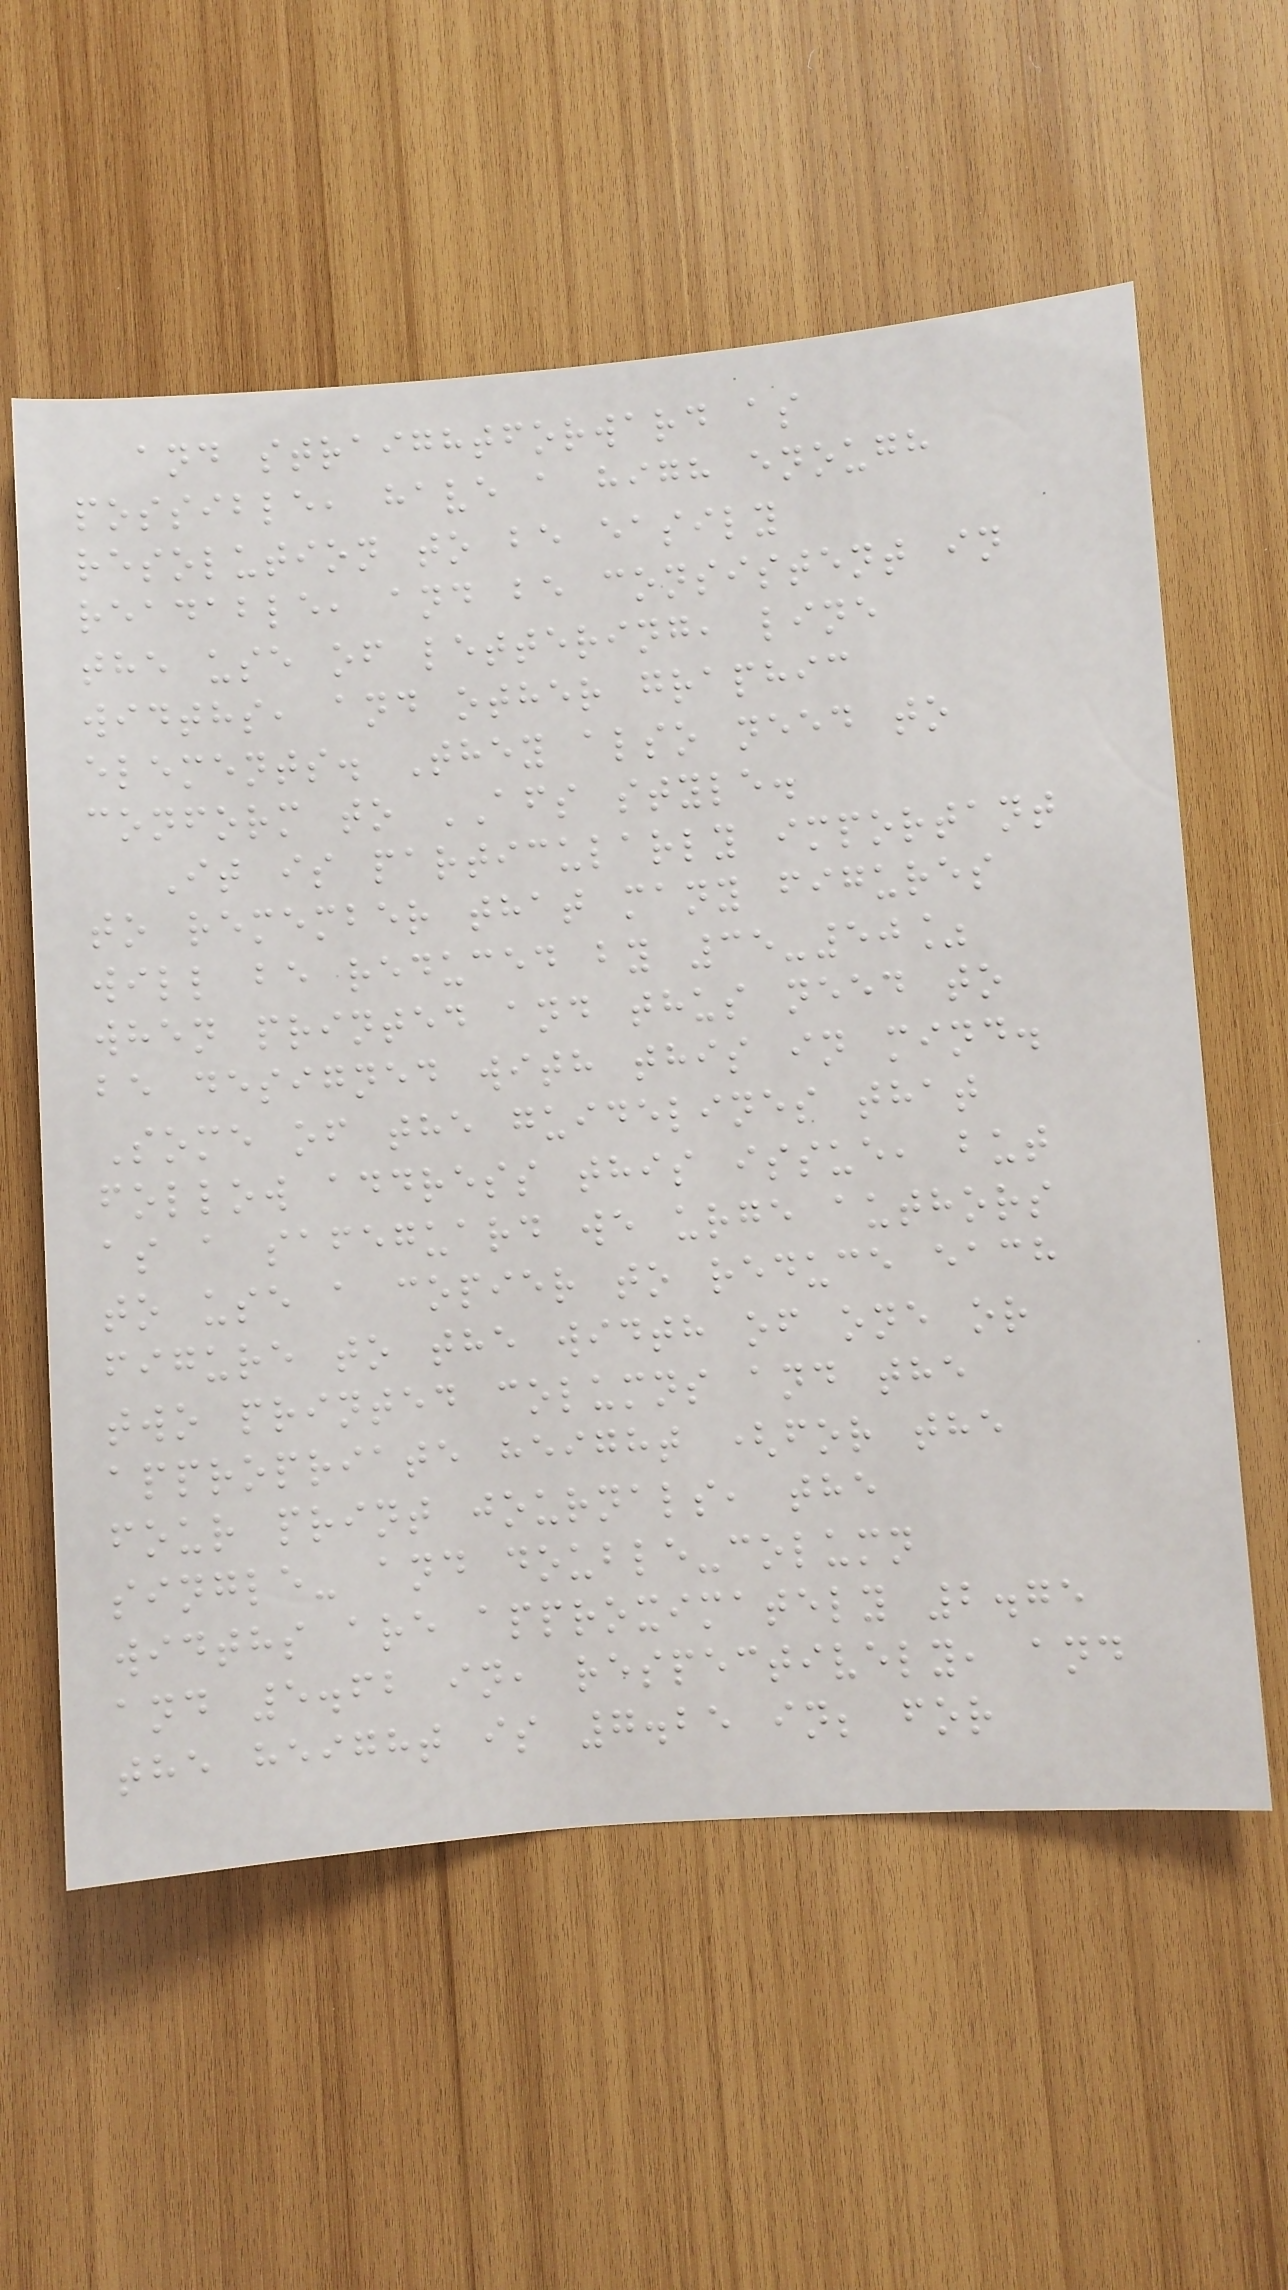and straightforward as
possible, have a high enough
resolution to be easily
readable, and be consistent in
the use of lettering, line
widths, and other graphic
elements. They also need to
conform to AFS style.
It is particularly important
to remember that many figures
will be reduced by 35-50%
when printed and thus need to
be designed with this in mind.
Some of the guidelines that
follow address this issue, but
as a safeguard we urge authors
to use a copier to reduce each
figure to the width of one or
two printed columns and the
appropriate height (for the
four print journals, the
single- and double-column
widths are approximately 2.75
and 5.62 in, respectively, and
the height is 7.25 in; for
